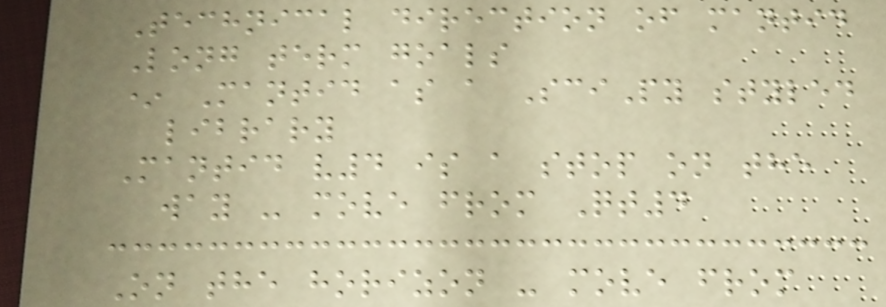Technical direction of mantid
Long term goals
* Mantid as a SciPy styled
library
Mantid v4 is a stop on the
way - move from Qt4
On the horizon - move from
